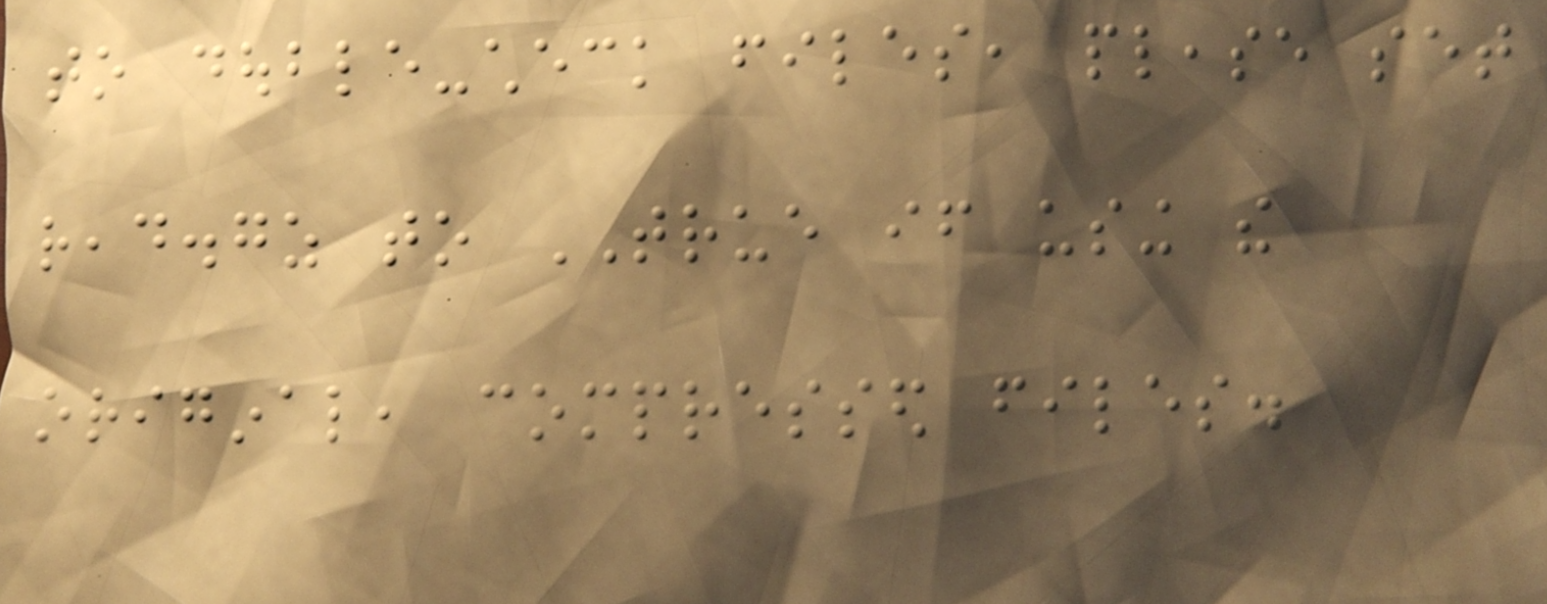to double-check files, please set
read.gz to TRUE if using the
original, compressed files.
